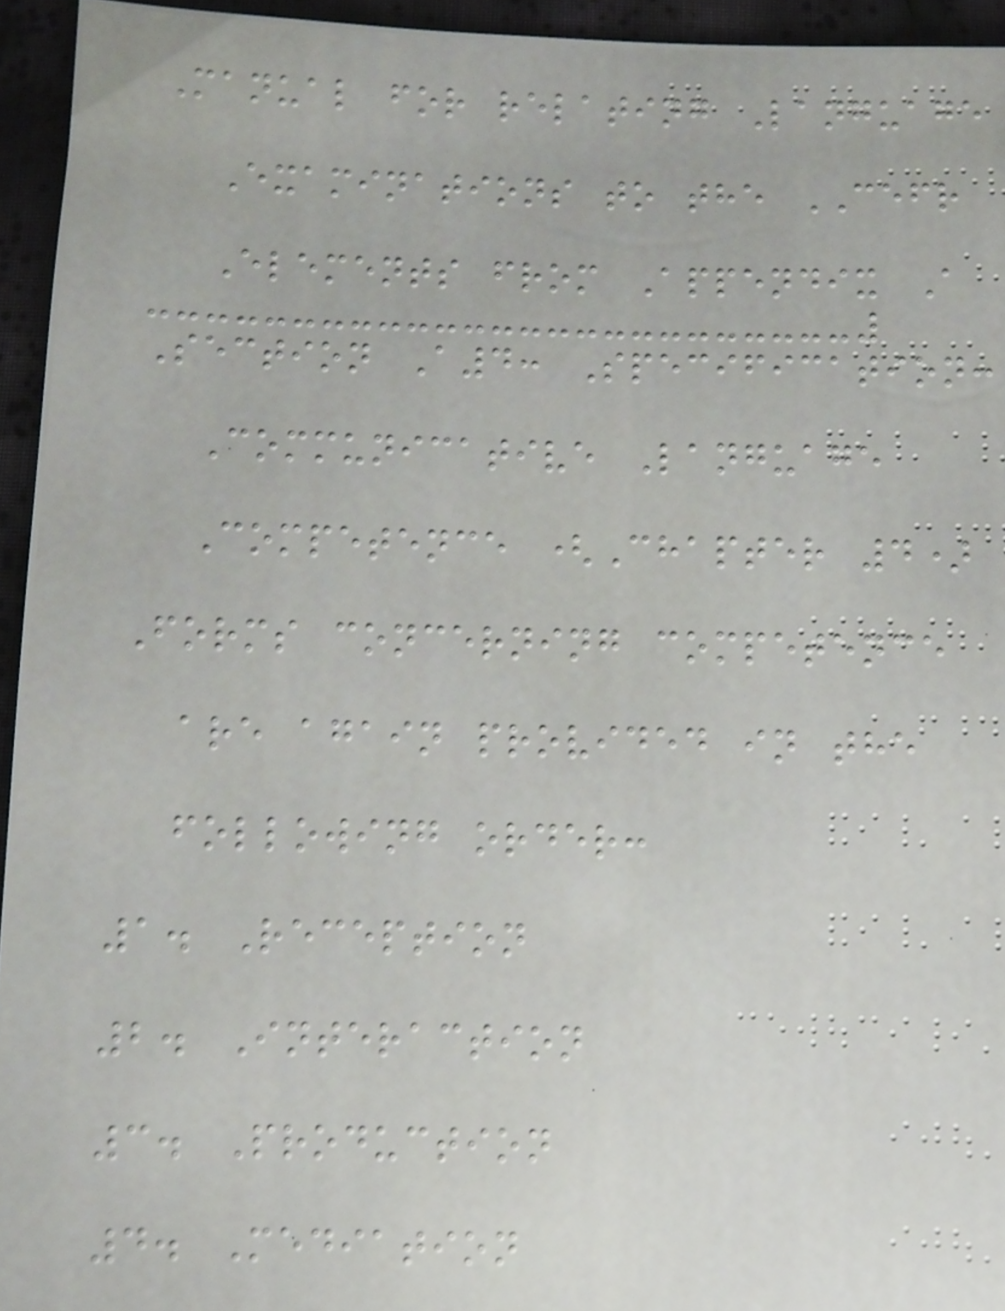Manual for relating Language
Examinations to the CEFR
Elements from Appendix A
Section A4: Specification:
Communicative Language
Competence (Chapter 4)
Forms concerning competence
are again provided in the
following order:
1. Reception
2. Interaction
3. Production
4. Mediation
